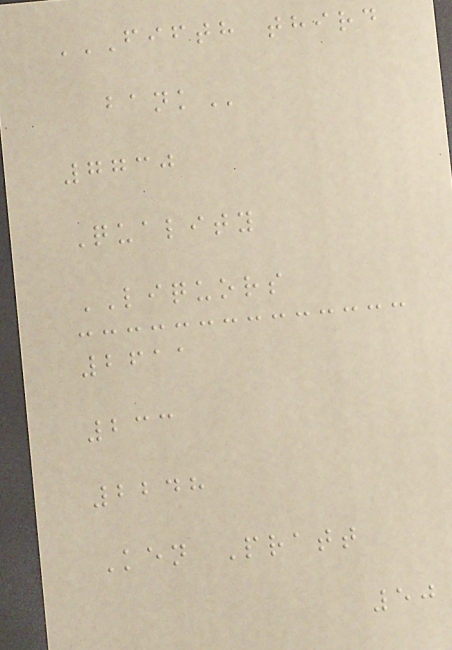FIFTH THIRD
BANK
7730
Quality
LIQUORS
2611
233
2248
Ken Pratt
50
